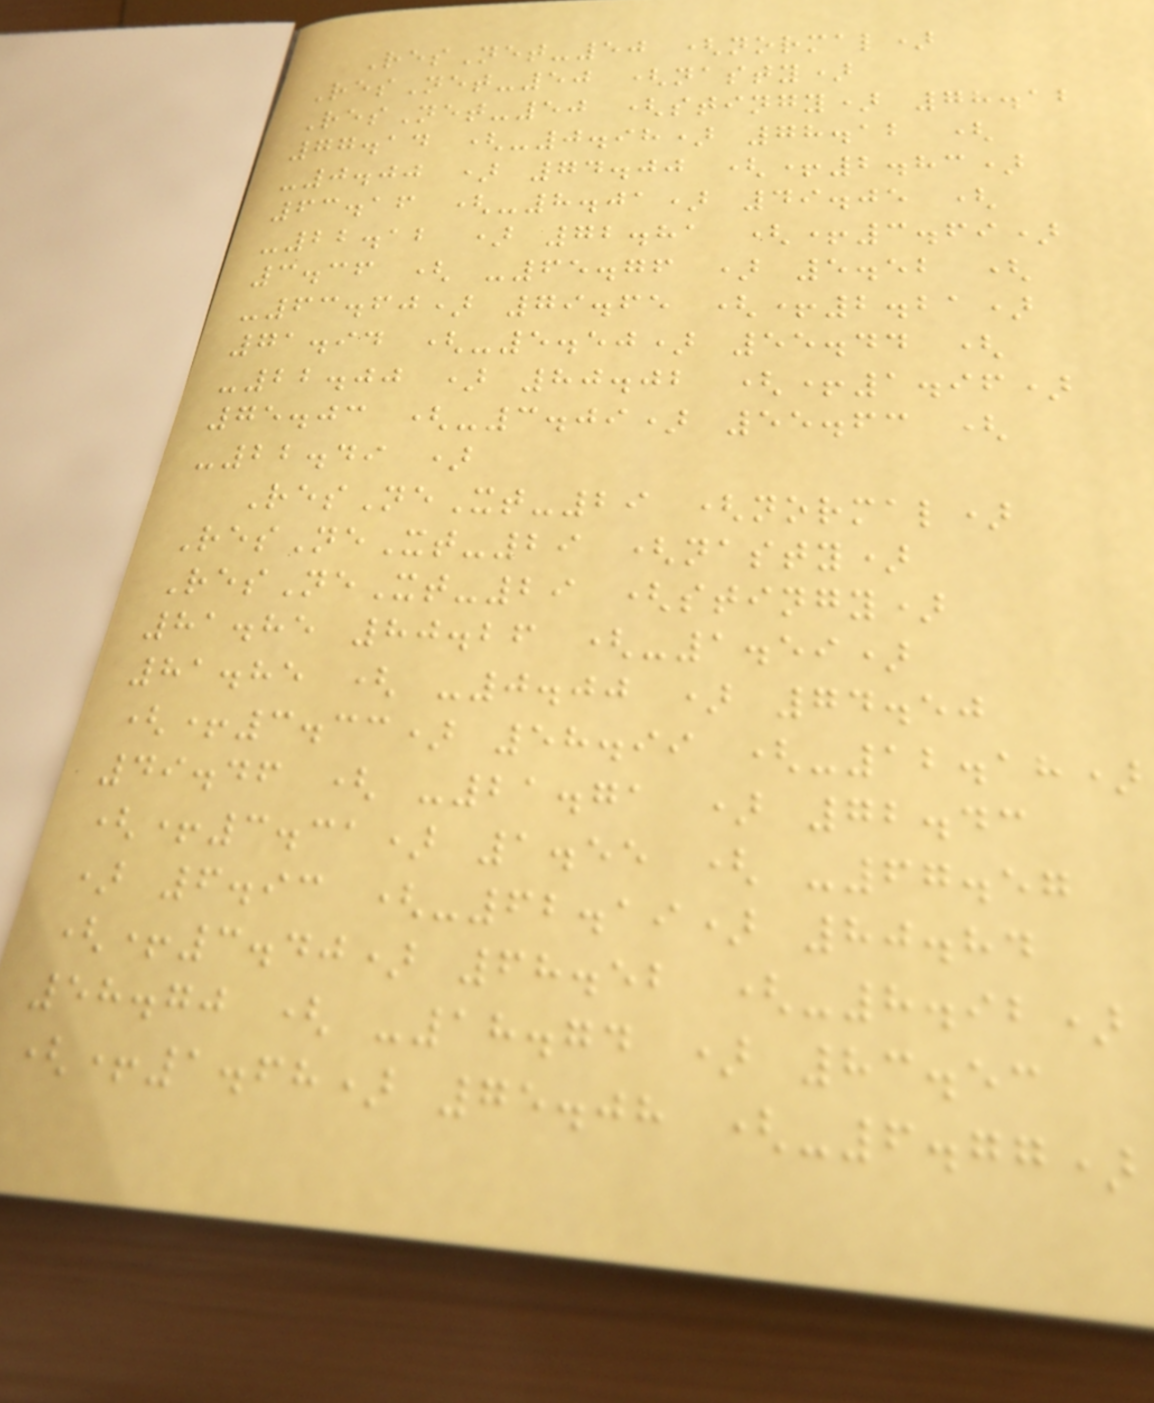ResNet-50 (normal)
ResNet-50 (nasty)
ResNet-50 (stingy) 78.12
77.14 (-0.98) 78.12 (
-0.00 ) 74.00 (+2.83)
63.16 (-8.01) 49.05 (
-22.12 ) 72.81 (+3.69)
3.36 ( -65.76 ) 5.52 (
-63.60) 79.65 (+2.21)
71.94 (-5.50) 55.44 (
-22.00 ) 80.02 (+1.96)
75.03 (-3.09) 55.63 (
-22.49 )
ResNeXt-29 (normal)
ResNeXt-29 (nasty)
ResNeXt-29 (stingy)
81.85 80.26 (-1.59)
81.85 ( -0.00 ) 74.50
(+3.33) 58.99 (-12.18)
49.46 ( -21.71 ) 72.43
(+3.31) 1.55 ( -67.57
) 6.93 (-62.19) 80.84
(+3.40) 68.52 (-8.92)
58.70 ( -18.74 ) 83.53
(+1.68) 75.08 (-6.77)
